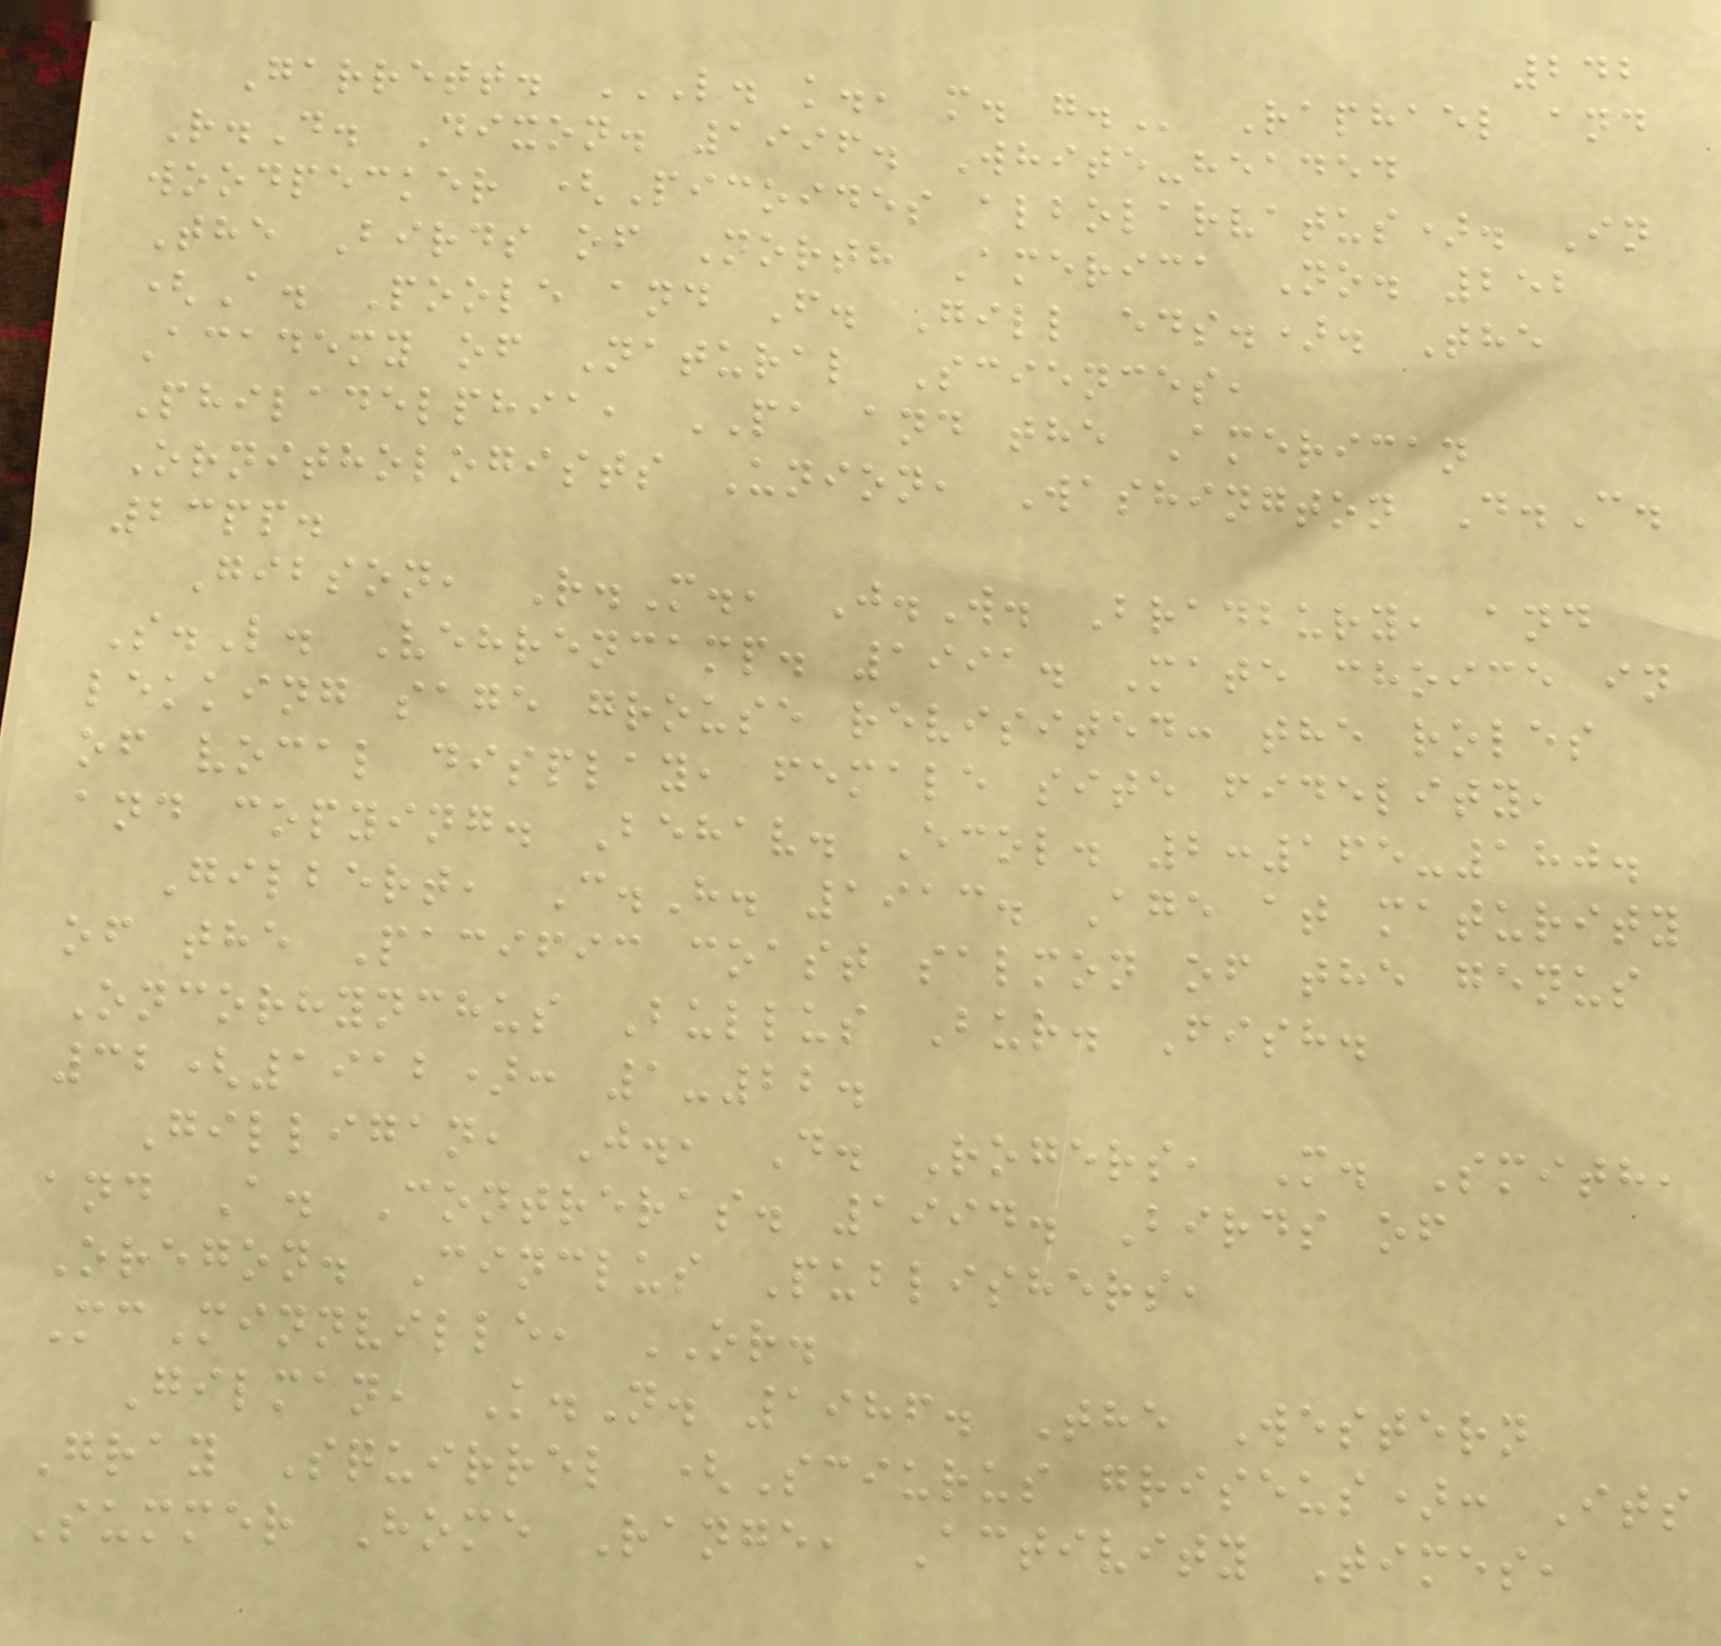242
Garrett. L. K., M. G. Raphael and
R.D. Dixon. 1996. White-headed
woodpecker (Picoides albolarvatus). In
The Birds of North America No. 252
(A. Poole and F. Gill eds.). The
Academy of Natural Sciences,
Philadelphia, PA and the American
Ornithologists Union, Washington D.C.
23pp.
Gibson, R.M., J.W. Bradbury, and
S.L. Vehrencamp. 1991. Mate choice in
lekking sage grouse revisited: the roles
of vocal display, female site fidelity,
and copying. Behav. Ecol. 2:165-180.
Gilbert, C.H. 1913. Age at maturity
of the Pacific coast salmon of the genus
Oncorhynchus Bullus Bur. Fish.
32(1912): 1-22.
Gilligan, J., D. Rogers, M. Smith,
and A. Contreras. 1994. Birds of
Oregon. Cinclus Publishers,
McMinnville, OR.
Gilman, K.N. 1986. The Western
Gray Squirrel (Sciurus griseus): Its
Summer Home Range, Activity Times,
